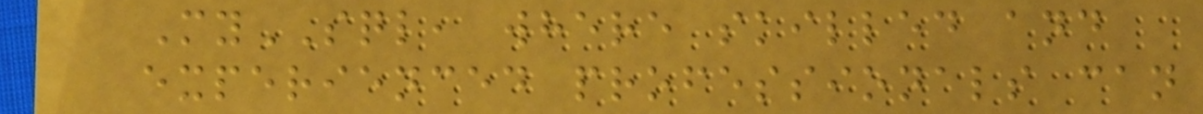MySQL, where skilled and
experienced professionals can
